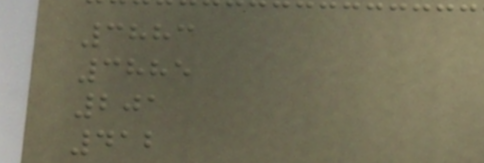3883
3885
201
412
